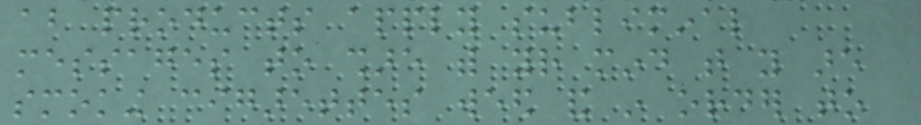about products apply subliminal
messages to share with your mind that you are
smoking cigarettes weed and in order to
